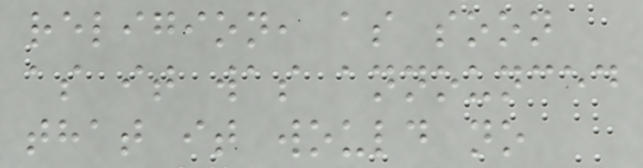religion, as soon
as it was announced
that it would no
